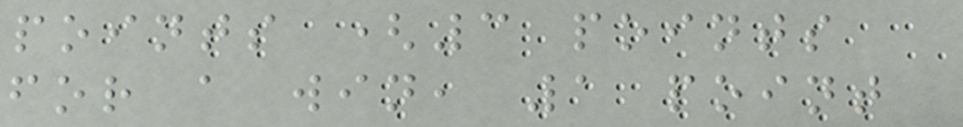points (3 points
for a win, 1 point
